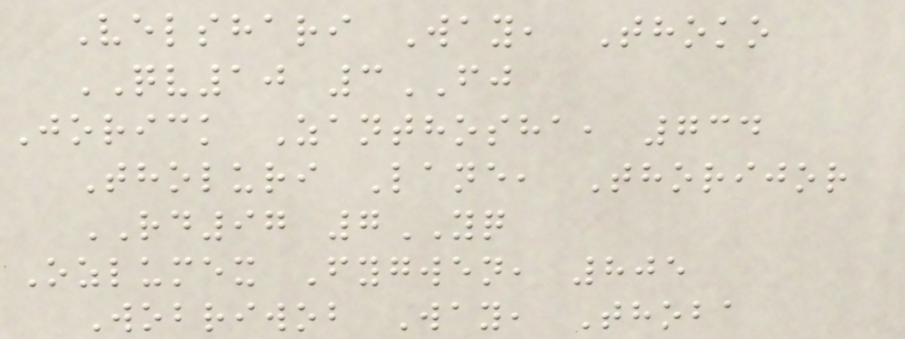Velshari Way, Thoko
QV10 3FJ
Jorick Zanthosha, 734
Tholuri Lane, Thorijor
RD97 7YQ
Ozlumex Fygwen, 805
Wobriwob Way, Thoba
